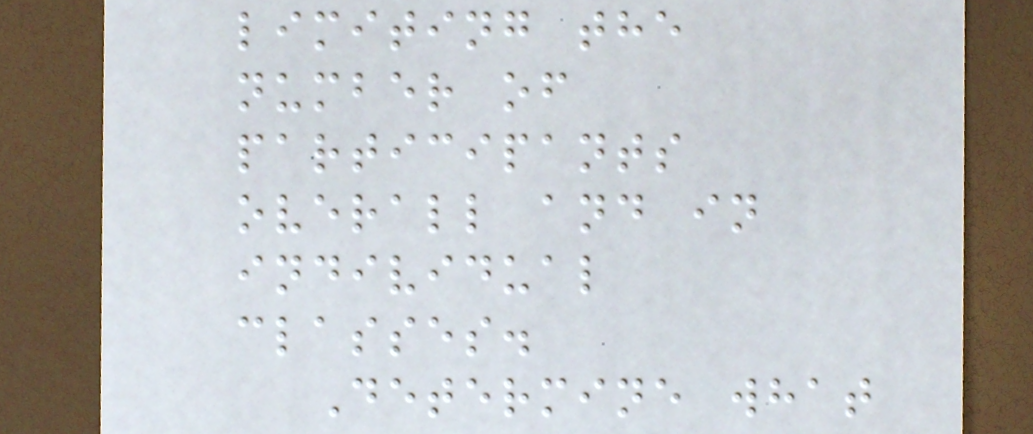limiting the
number of
participants
overall and in
individual
classes.
Determine what
